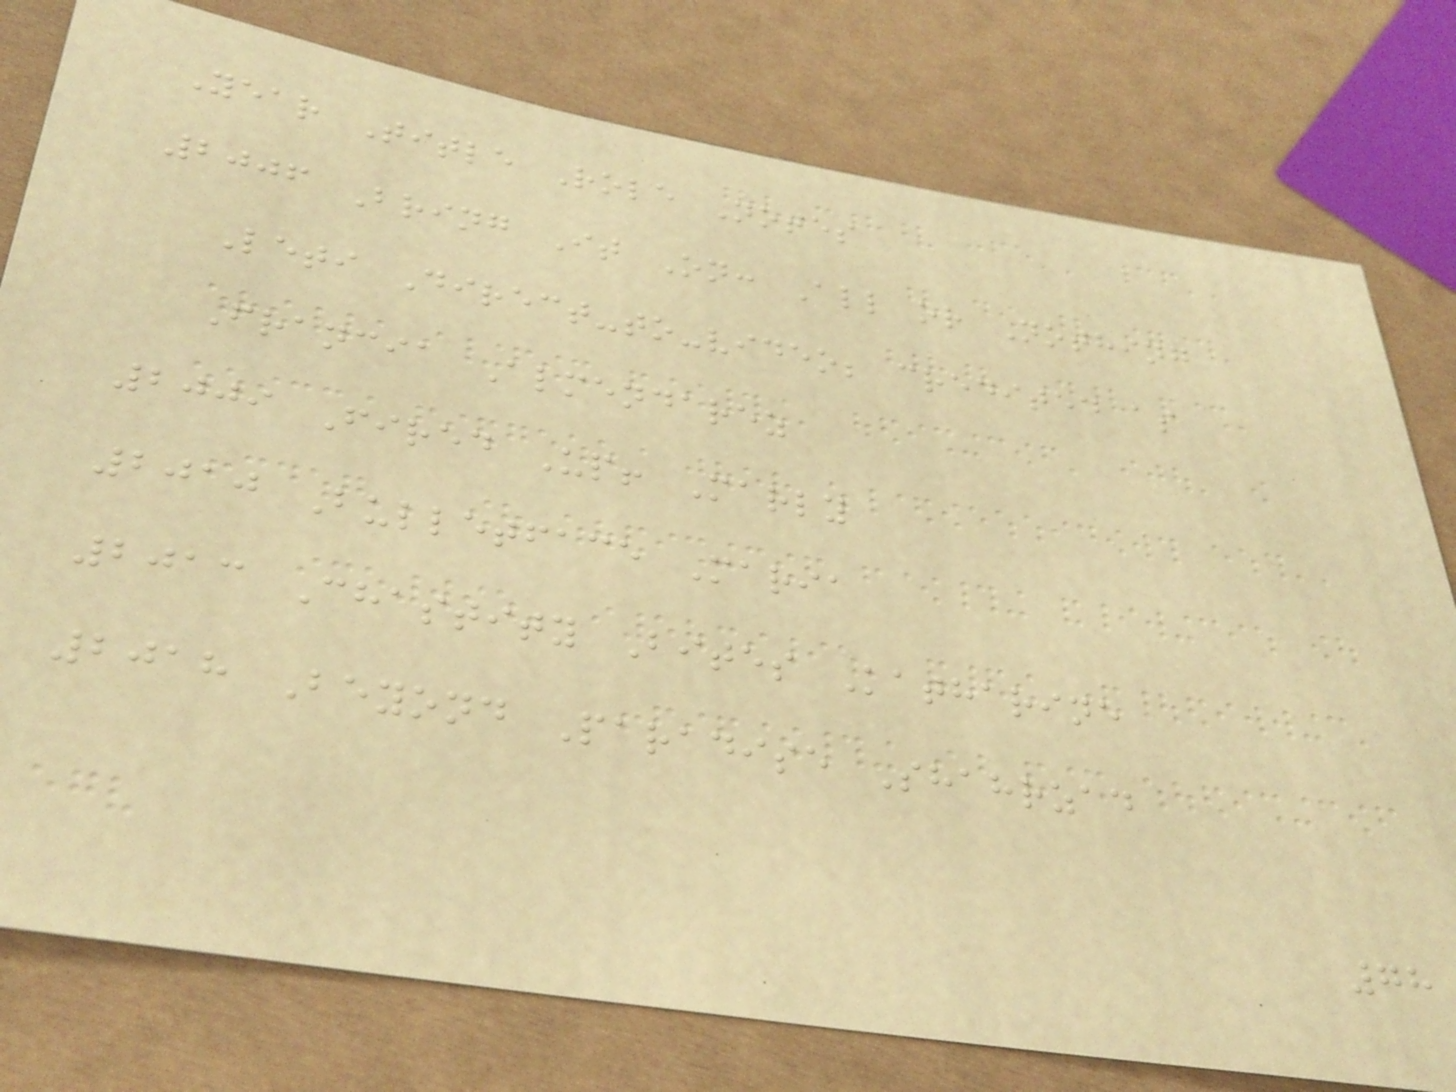Year Title Role Notes
2006 Bring It On: All or Nothing
Leti Direct-to-video; credited as
Francia Almendarez
2009 Fired Up! Marly
2010 Bulletface Maria
2013 Chastity Bites Katharine
2018 Beyond Paradise Shahrzad
78
